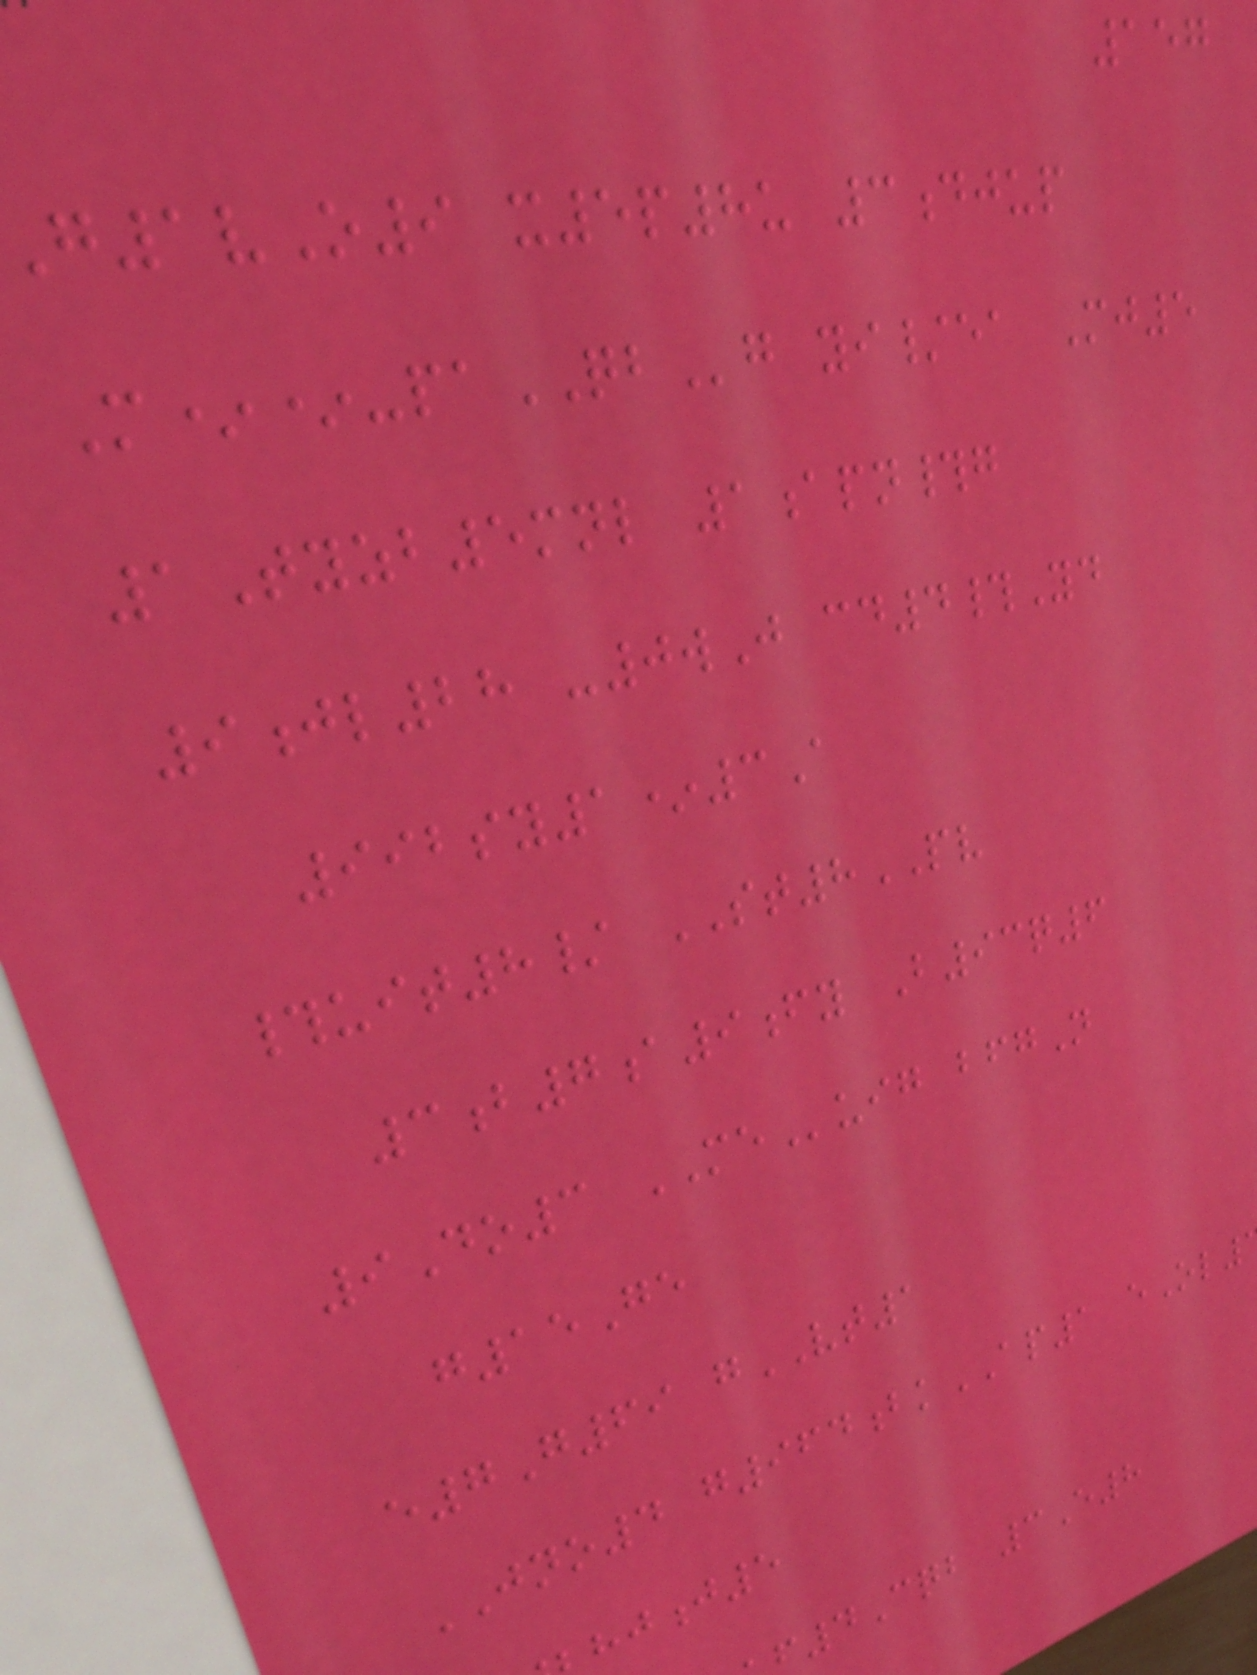157
1vO9 x5p8u 3djup
M**-paQBg yi/ea Mj5
1Tyzb5mnl 1apn#g
9jl28 -0wJ cd4#Yd
992sy1*3A
#uit8/ ST8PV
3b7a9fy B93q6
9Do3 MEuig bfgN
g15Ge
e7G69 gVT1
JNO4 g964bkAP1 eOl
4Cqb 3E8
